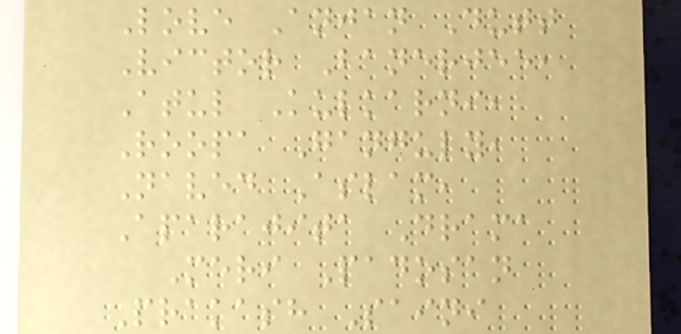Love Anjan Dutt
Victor Banerjee,
Atul Kulkarni,
Roopa Ganguly,
Naved Aslam,
Aparajita Drama
Meri Padosan
Prakash Saini
